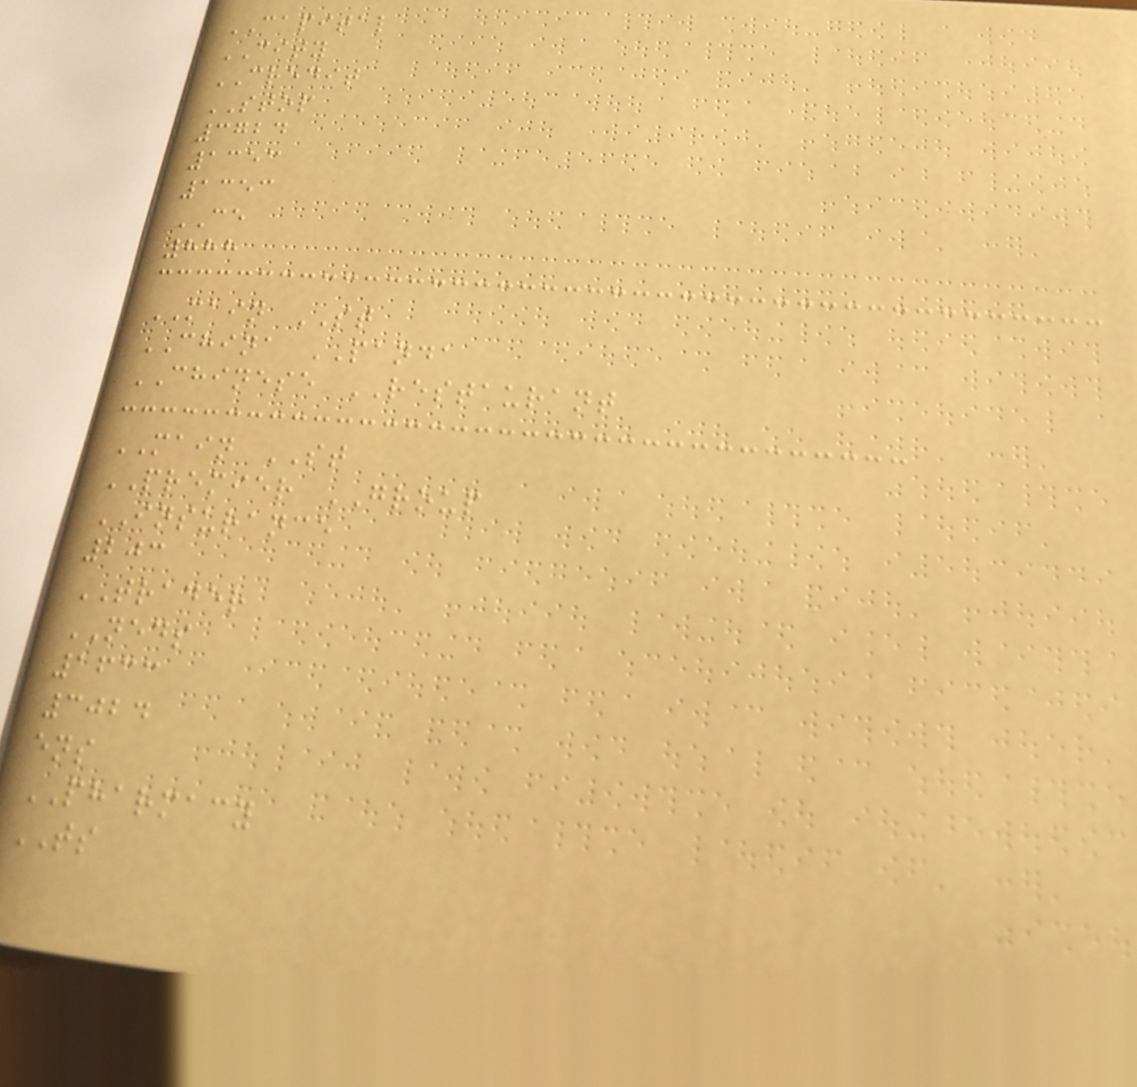CAPITAL
CITY
CREDIT
STOP
3724
1353
1353
CE
888
MAIN ST
CHINA PANDA
CHINESE RESTAURANT
MAIN ST
PREMIER GROUP
INSURANCE
203
TRADER
NEDS
1633
3024
ens
PHARMACY
TS
